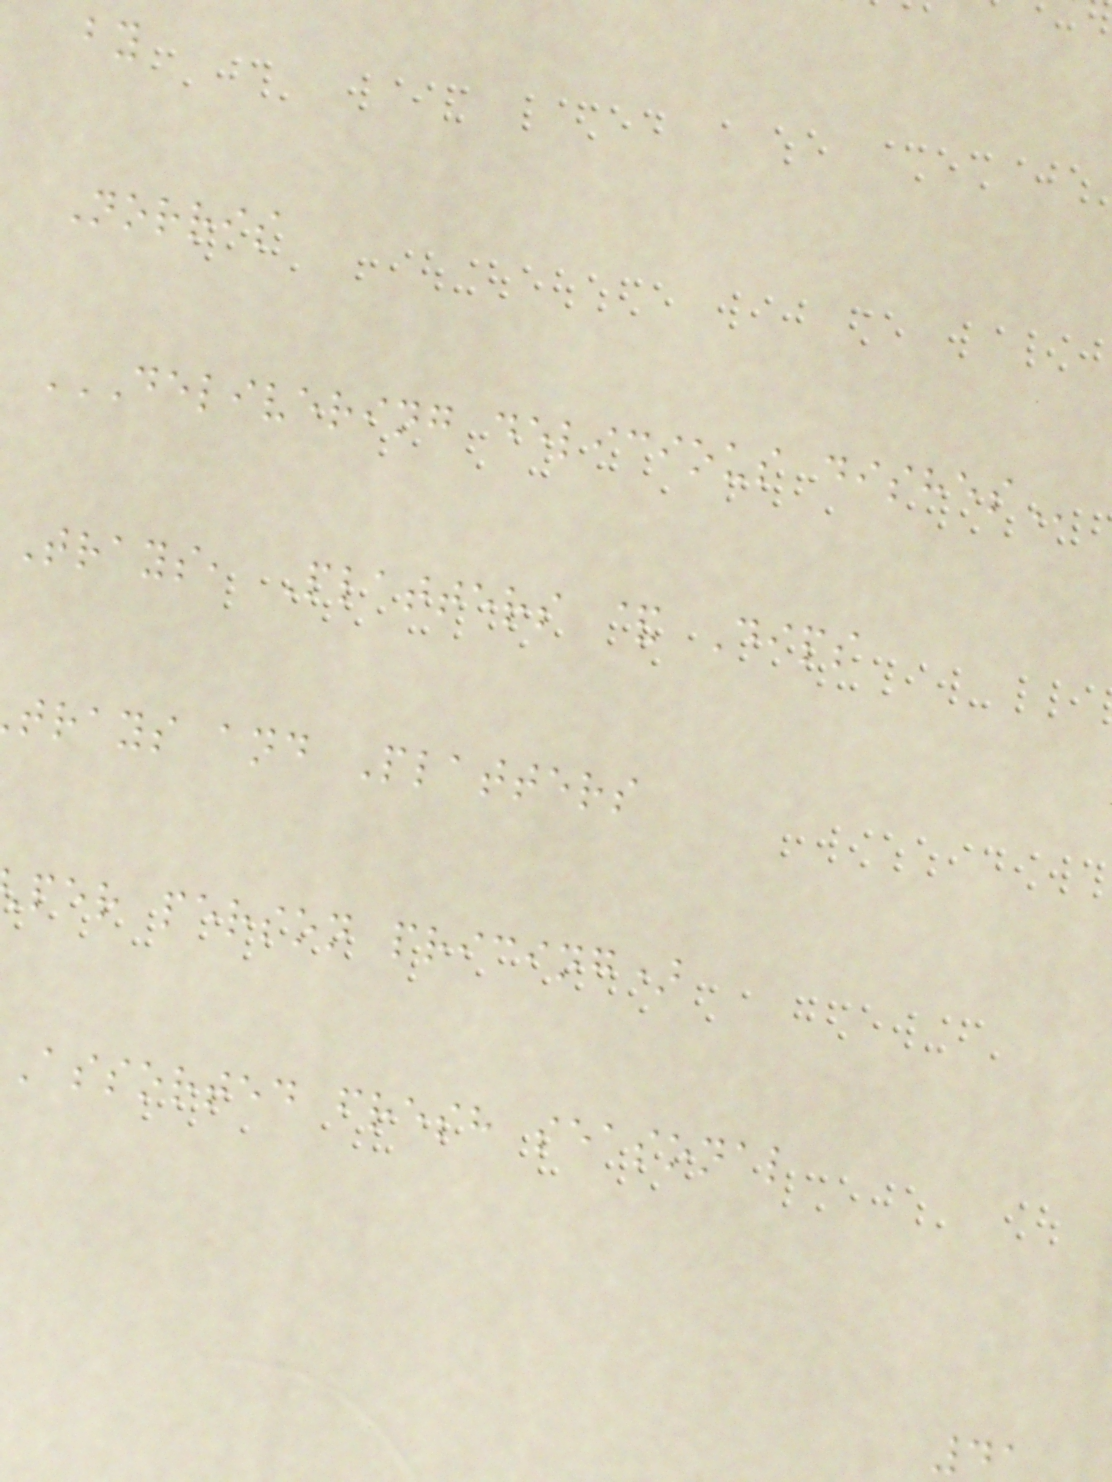by
Norris
DELIVERING DELICIOUS DISHES
Trays, Platters & Dips
trays and Platters
per person pricing)
Assorted fresh seasonal
